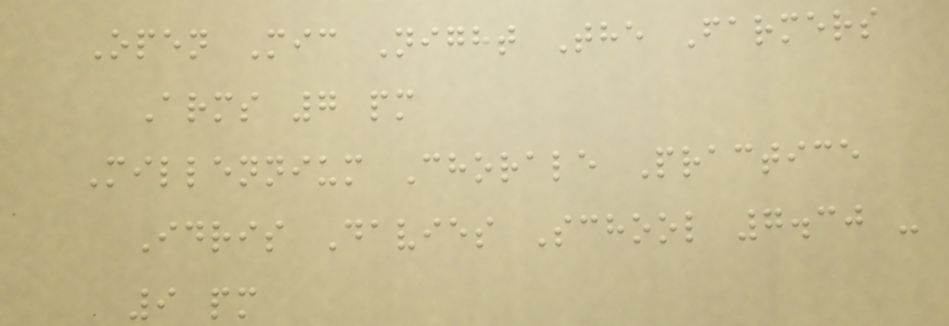Open Mic Night The Farmers
Arms 7 pm
Millennium Chorale Practice
Idris Davies School 7.30 -
9 pm
